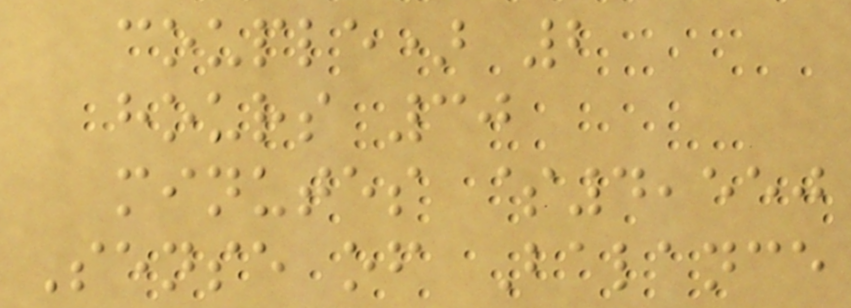couple) 2
hours 30
minutes $4,550
Sense of Balance
